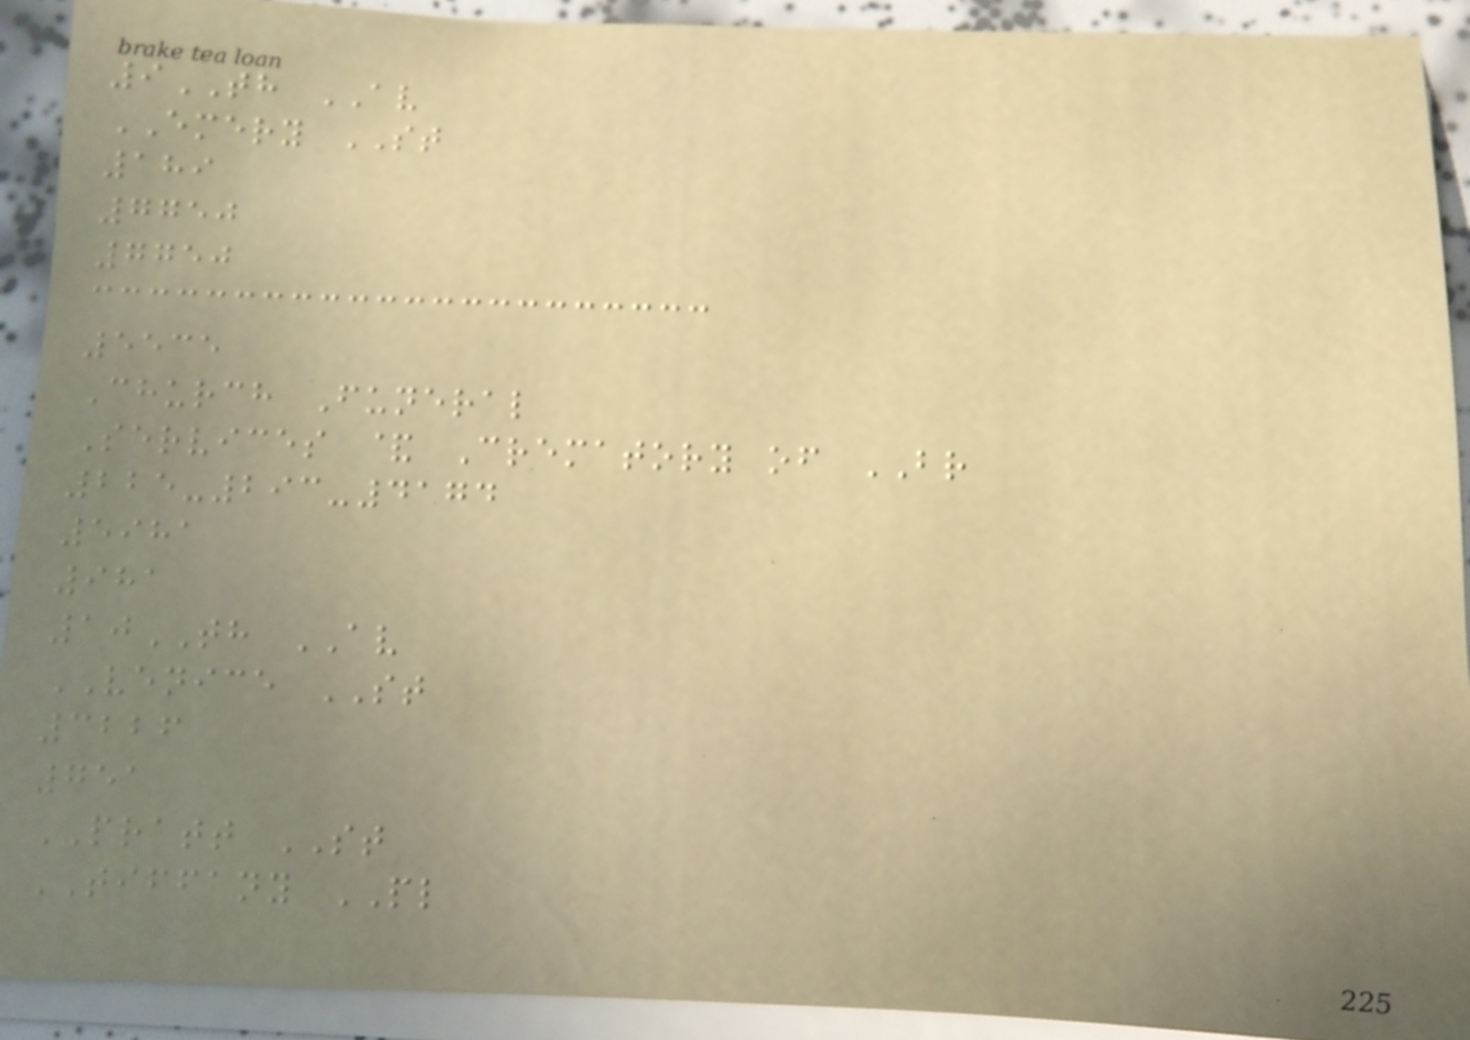9TH AV
EMERY ST
189
7750
7750
5535
Church Funeral
Services & Crematory of BR
225-293-4174
5981
981
10TH AV
VENICE ST
3226
751
PRATT ST
TIFFANY PL
